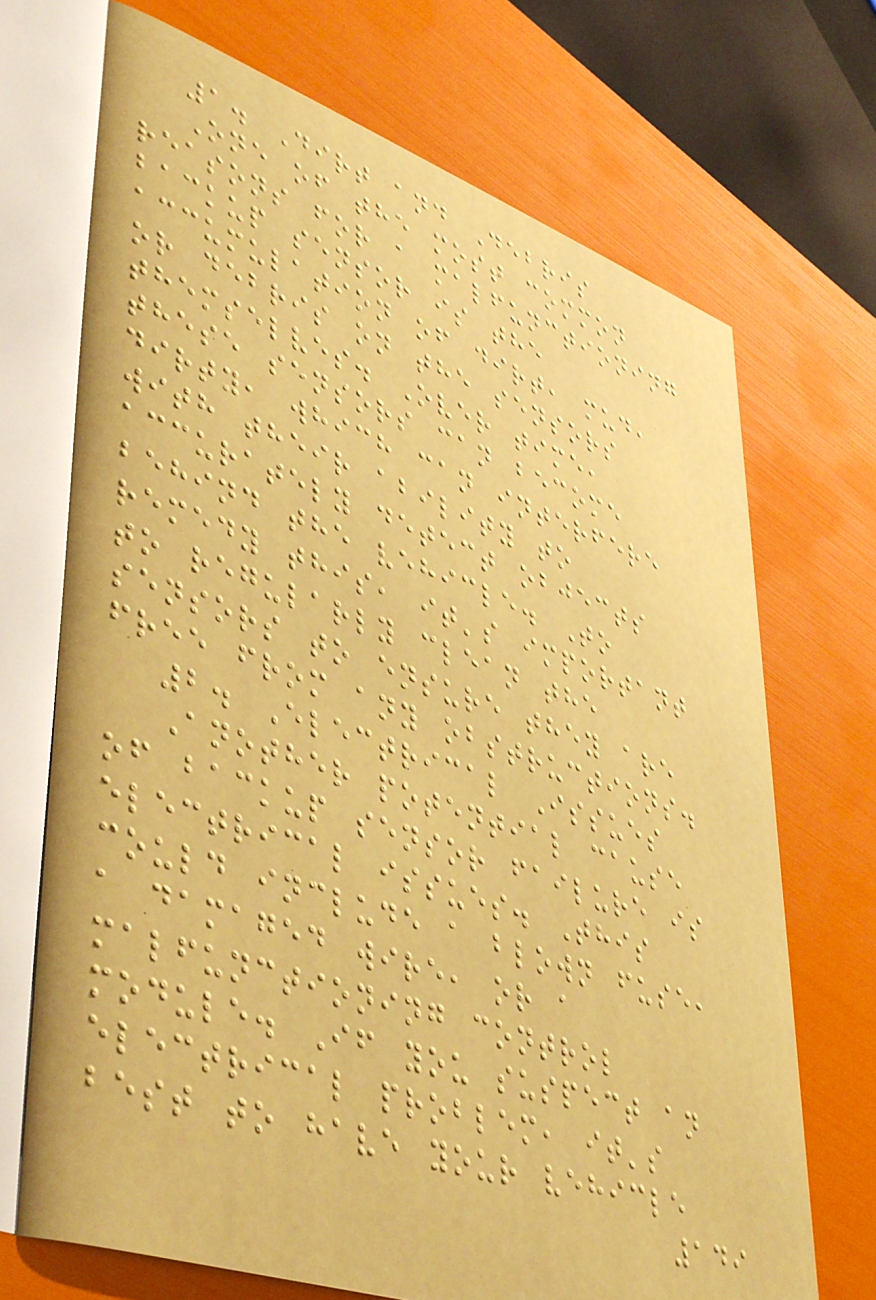1. Dirt and Debris
One of the most common
reasons for a malfunctioning
backup sensor is the
accumulation of dirt, mud,
or debris on the sensors
themselves. Over time,
these sensors can become
dirty, which can interfere
with their ability to
accurately detect objects
behind the vehicle. To
remedy this, it's important
to regularly clean the
sensors to ensure they are
free from any obstructions.
2. Electrical Issues
Another potential cause
of backup sensor failure is
electrical issues. This
could include a blown fuse,
a damaged wire, or a
malfunctioning control
module. If you suspect an
electrical problem, it's
best to have your vehicle
149
